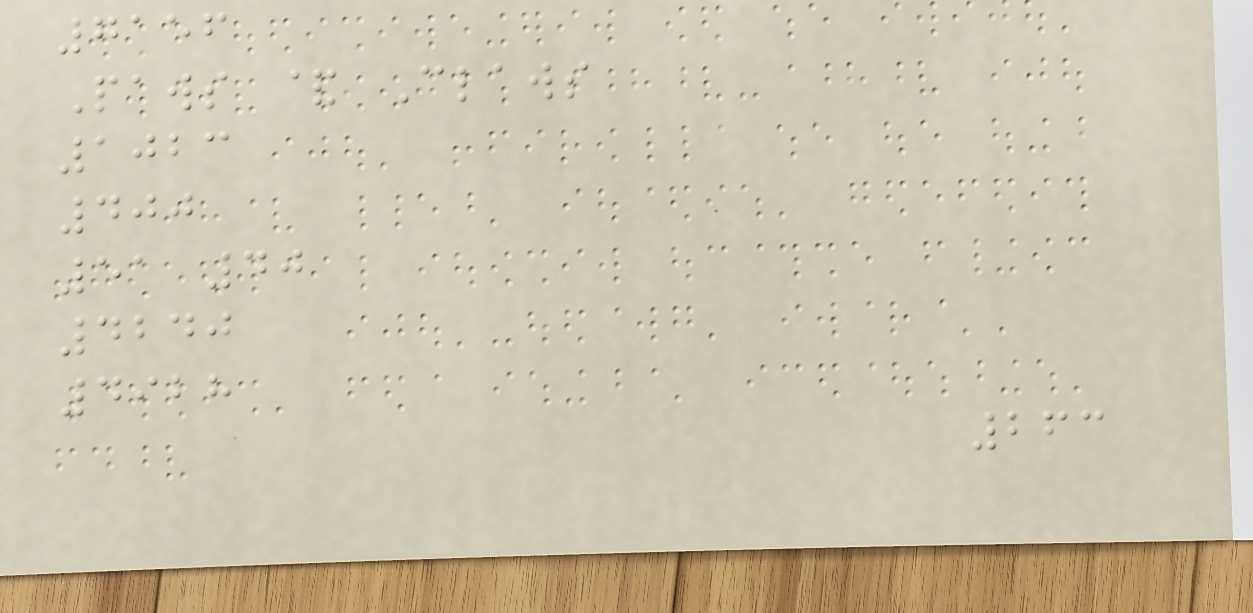7156
Paws & Claws
1023
400
51 40
4240
4928
263
